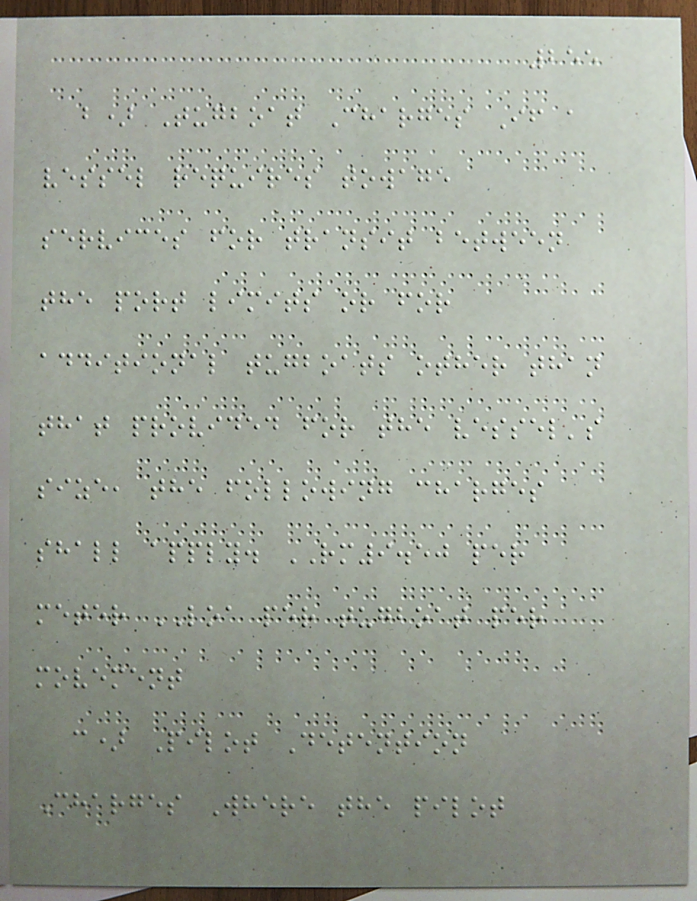255
b) Tugboat Charges If a
vessel requires towage
services for transit between
the port limits or for
additional tugboats other than
that provided for the vessel's
size, the following charges
shall apply. RM9.50 per
meter LOA per tugboat per
movement
c) Pilot Detention
Charges Where the pilot
